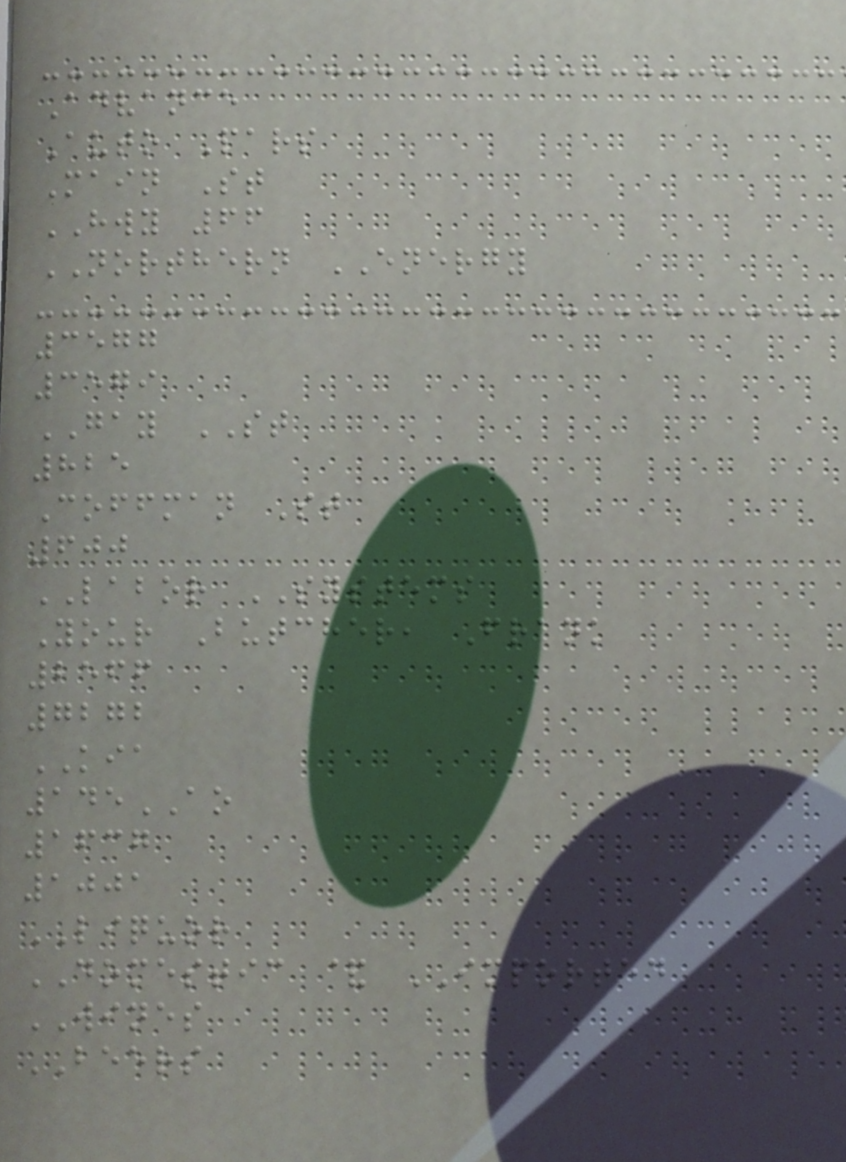Advance
Auto Pars
Main St
HWY 66
NORTHERN ENERGY
3577
3579
GAY ST
825
Coffman St
600
LABOR SYSTEMS
Your Butcher, Frank
2566
7272
KIA
145AO
1637
1001
LIQUOR
DOMESTIC & IMPORTED
WINES
BEERS
